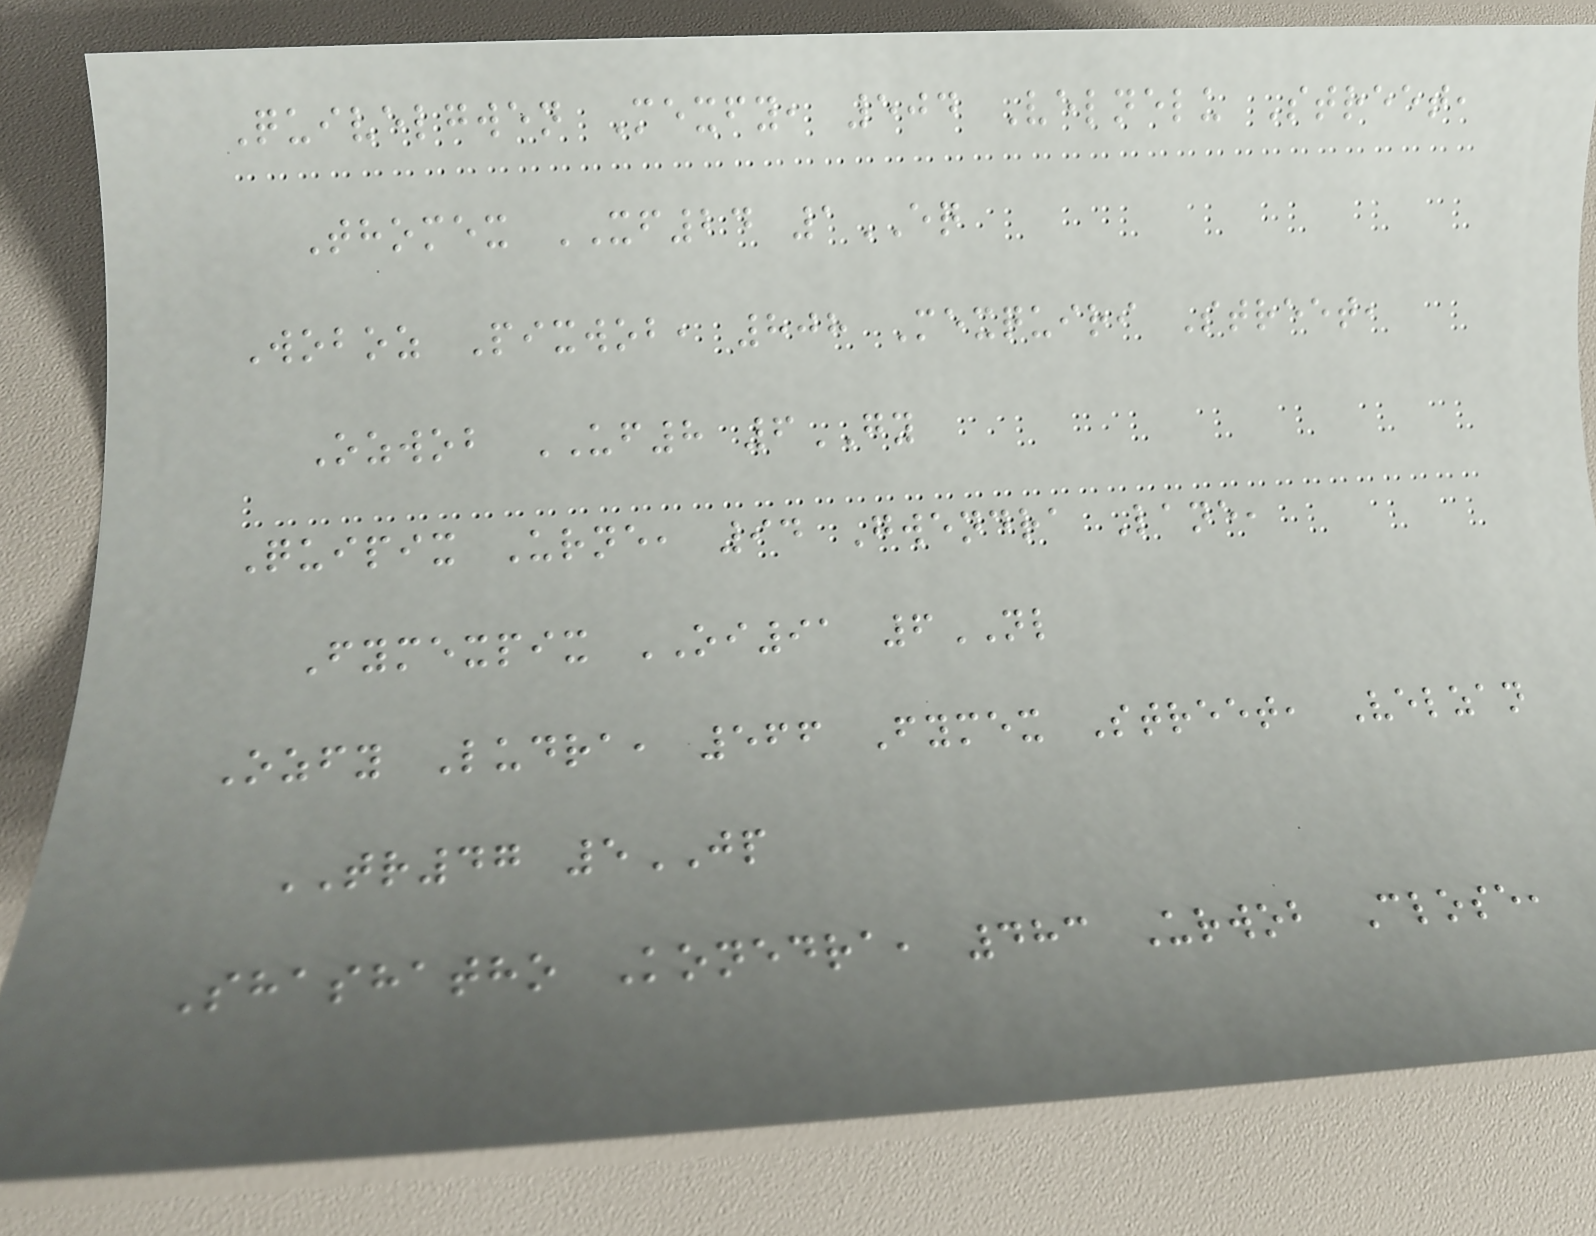Quivelgwen Mexfy, 504 Velnelu Street,
Thomex XF24 1EQ
Woboz Pixwob, 808 Mexquiri Street,
Ozwob UF8 6GY
Quipix Urne, 94 Gwendra Lane,
Fymexpix OI91 6NL
Ozfy Ludra, 566 Fymex Street, Velzan
TR47 5JP
Shashatho Konedra, 483 Urwob Close,
